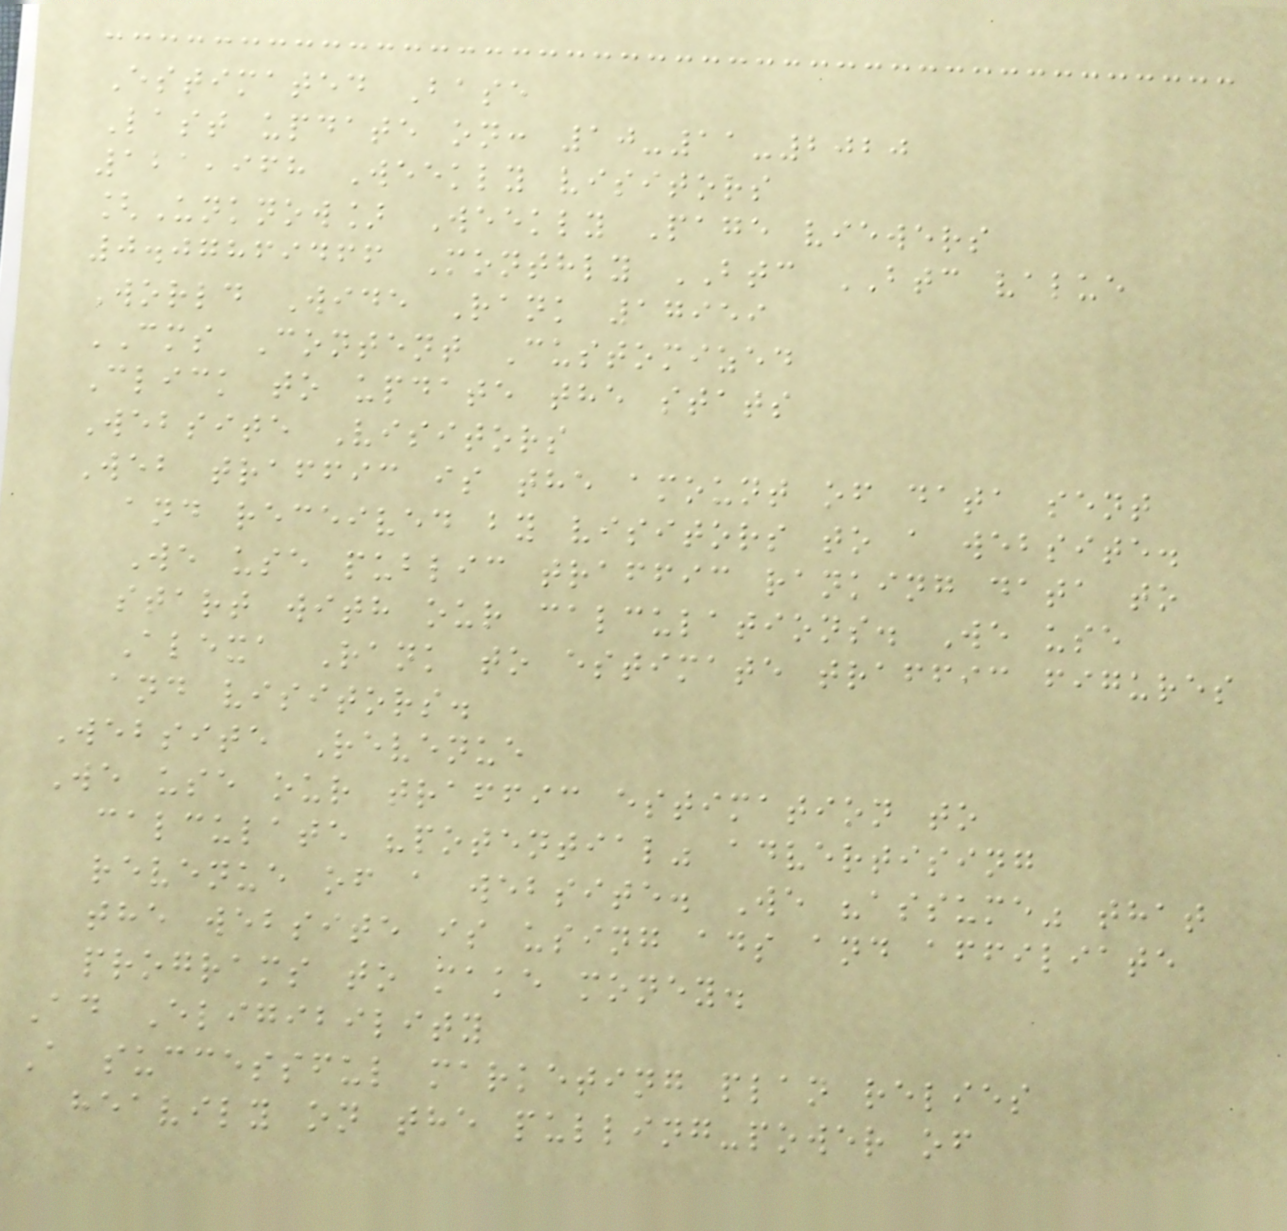Estimated Base
Last update on: 10-11-2020
121,968 Weekly visitors
[Unknow] Weekly Page viewers
0.07869466 Monthly BTC BTC value
World Wide Rank 17959
CMS Content Customized
Click to update the stats
Website Visitors
Web traffic is the amount of data sent
and received by visitors to a website.
We use public traffic ranking data to
start with our calculations. We use
Alexa Rank to estimate traffic figures
and visitors.
Website Revenue
We use our traffic estimation to
calculate "potential" advertising
revenue of a website. We "assume" that
the website is using ads and affiliate
programs to make money.
Ad Eligibility
A successful marketing plan relies
heavily on the pulling-power of
